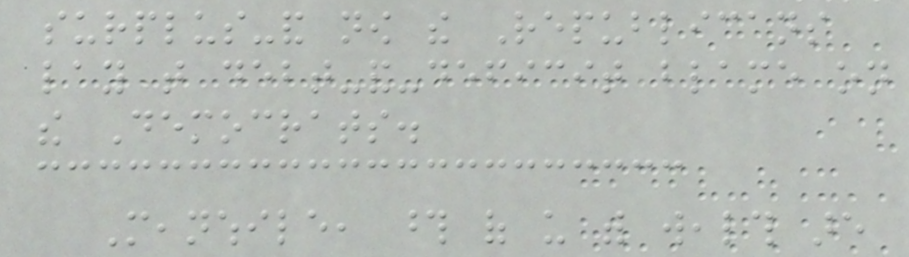surplus-and now the Republicans
lay that debt-and-deficit blame on
the Democrats.
Meanwhile, those of us with wealth are
